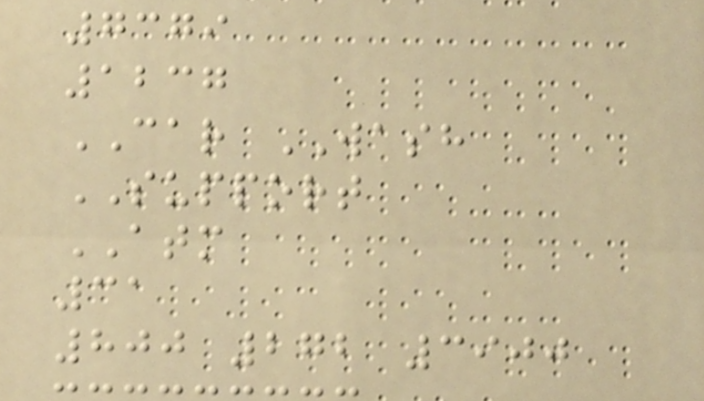7379
1237
CAR WASH
SUPPORT
ATM
31
800 272 3900
